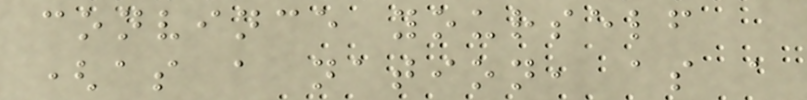convince yourself
(as a nation, as a
